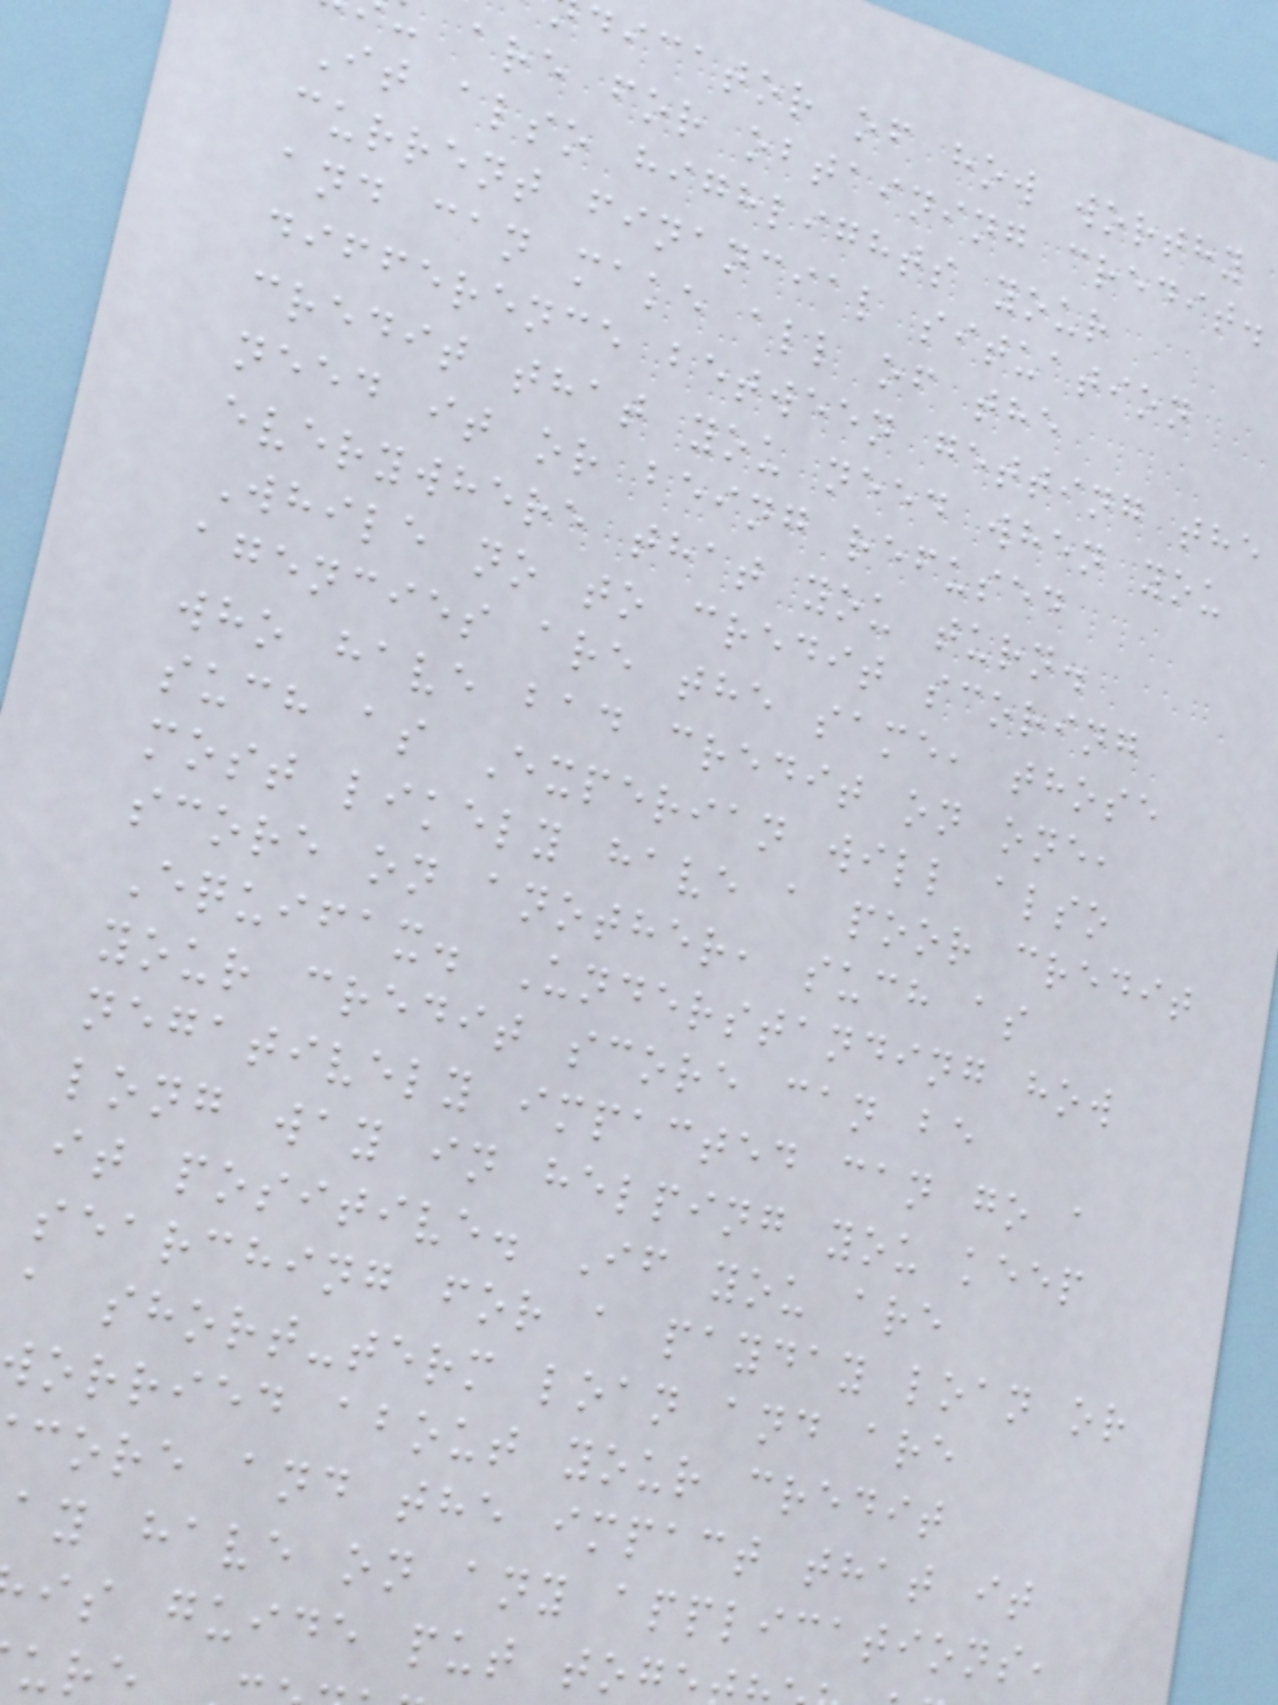dicator of how worthy
are for obtaining credit.
It also highlights your
current financial situation
and can make all of the
difference between getting the
credit that you need when you
need it or being refused
everywhere that you turn.
While no to credit scoring
agencies are the same, those
who have bad credit on one,
such as Experian will also
most likely have a poor credit
score on another, such as
Equifax. Understanding how
your credit score can be
negatively impacted can go a
long way in helping you keep
it positive. If you are
searching for a payday loan or
a short-term loan and are
orried about your credit
core and the impact that it
ay have on any applications,
is guide put tog
